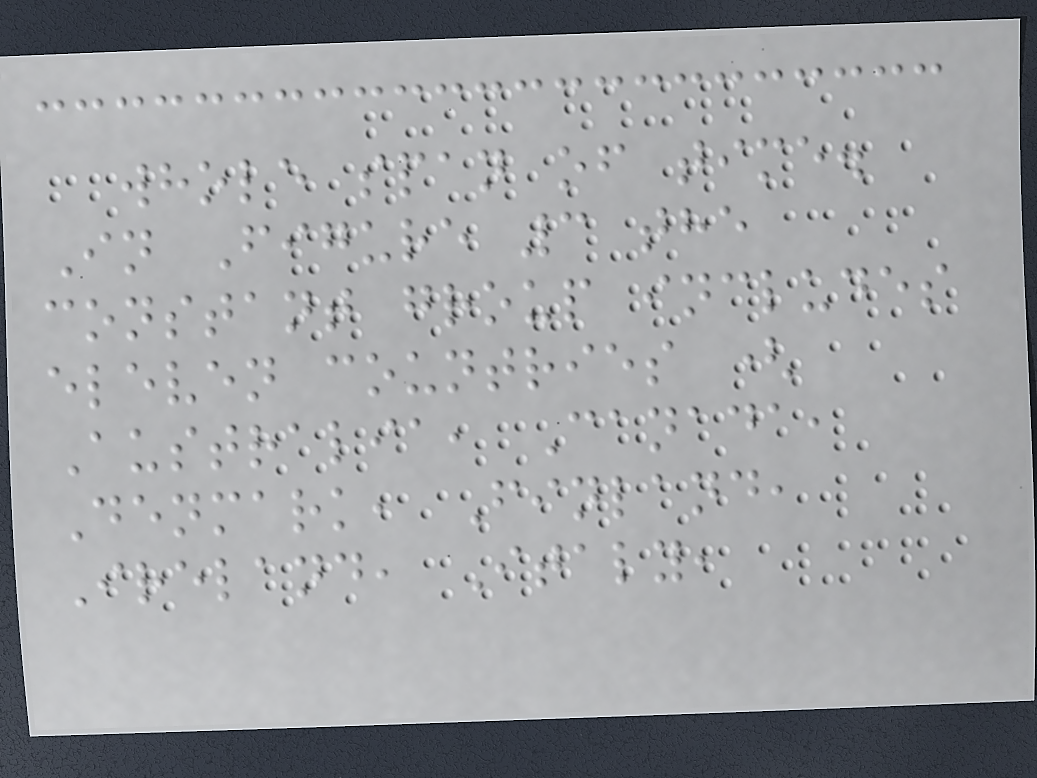whole span of time.
In Figure 3 the
constant group includes
eleven countries (
Australia, Canada,
Denmark, Finland,
Ireland, Italy,
